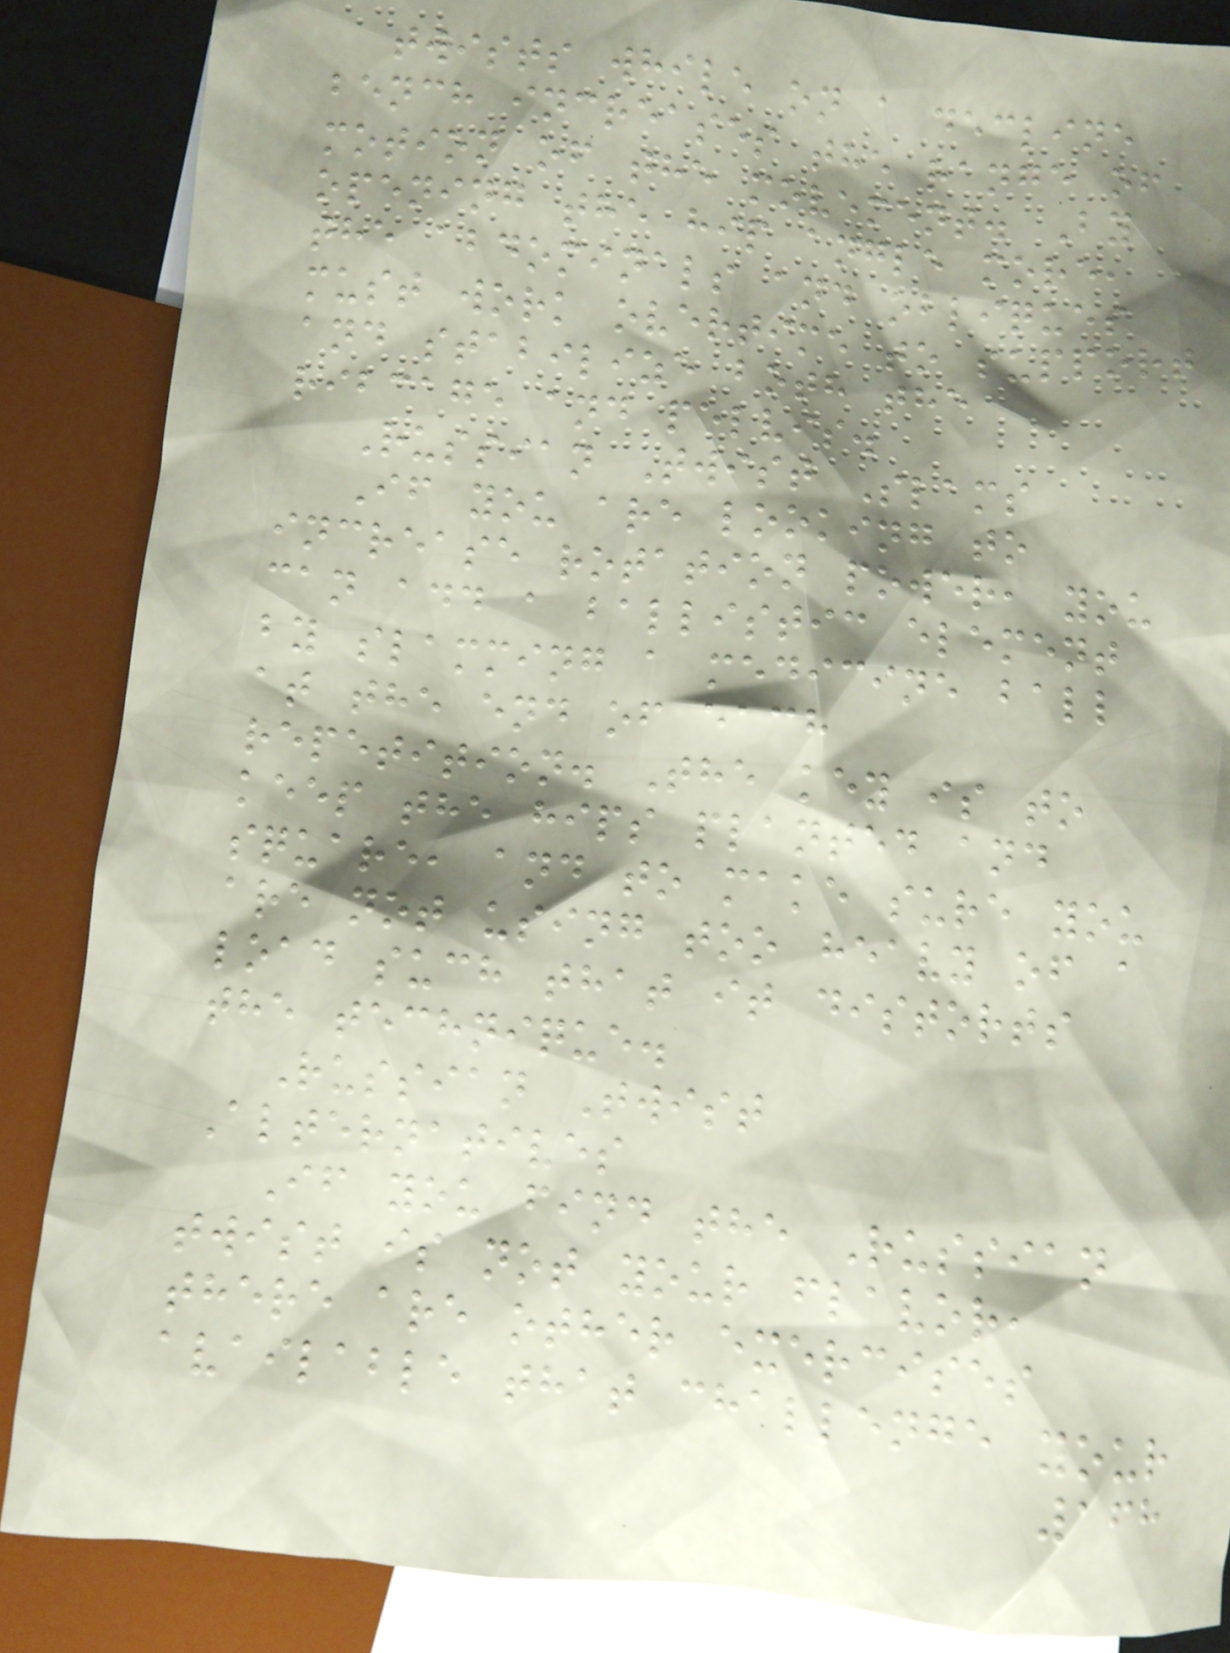twists while on a decline
bench increases the range of
motion of the movement. By
opening the hip angle more,
the abdominals and obliques
must work overtime to support
and stabilize both the
ribcage and pelvis.
Russian Twist Slams
If you are looking to
increase rotation power, you
can add a ballistic element
by slamming a medicine ball
at the end of each
repetition. The key is to
keep the hips planted and
square, and to make sure you
are not using too heavy of a
load such that it distorts
the technique.
Russian Twist
Alternatives
If you find the Russian
twist is not your flavor,
there are other exercises
available that challenge your
168
